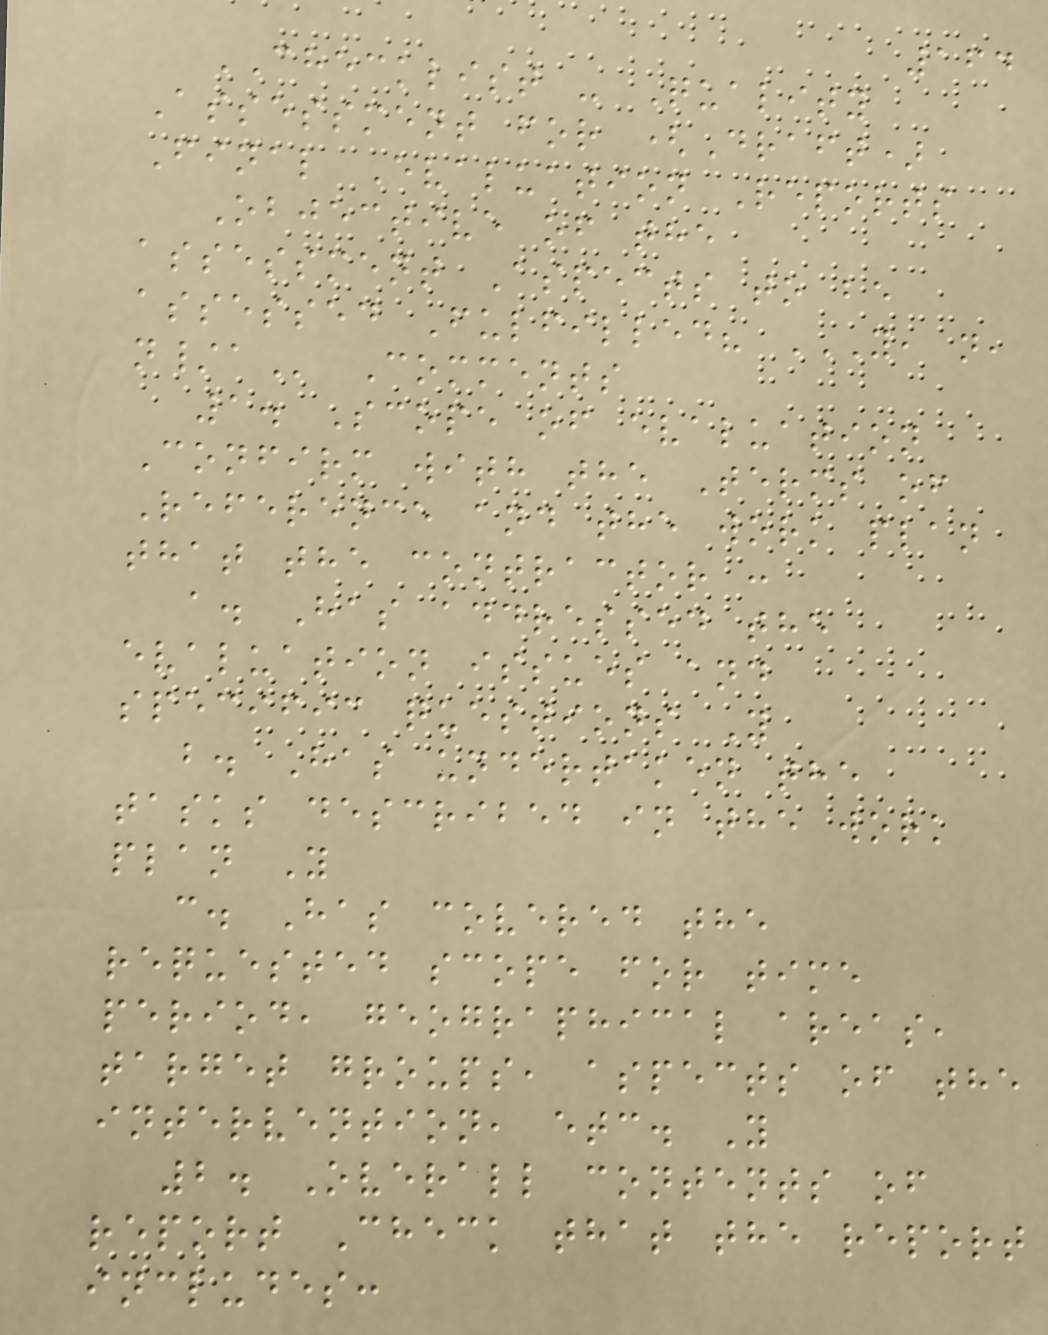164
CHECKLIST - Quality
Assessment for (Draft)
Final Evaluation Reports
Objective of the
assessment Aspects to be
assessed Fulfilled? Y, N,
N/A Comments
1. Scope of evaluation
Confirm with the Terms of
Reference and the work plan
that the contractor :
a. Has addressed the
evaluation issues and
specific questions Y
b. Has undertaken the
tasks described in the work
plan Y
c. Has covered the
requested scope for time
period, geographical areas,
target groups, aspects of the
intervention, etc. Y
2. Overall contents of
report Check that the report
includes:
